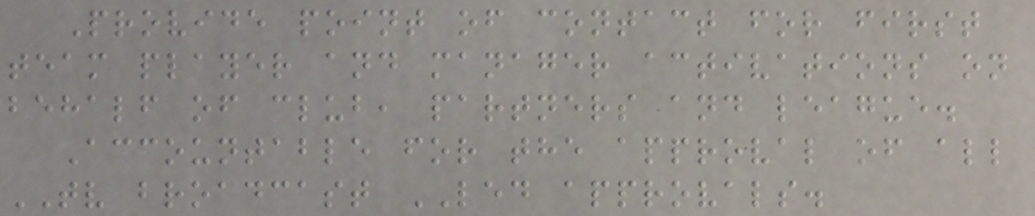Provide point of contact for first
team player and manager activations on
behalf of club, partners and league.
Accountable for the approval of all
TV broadcast LED approvals.
